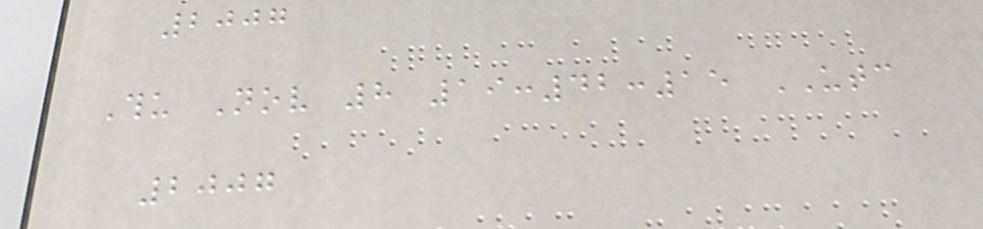2007
Thu Nov 8 19:42:15 UTC
2007
